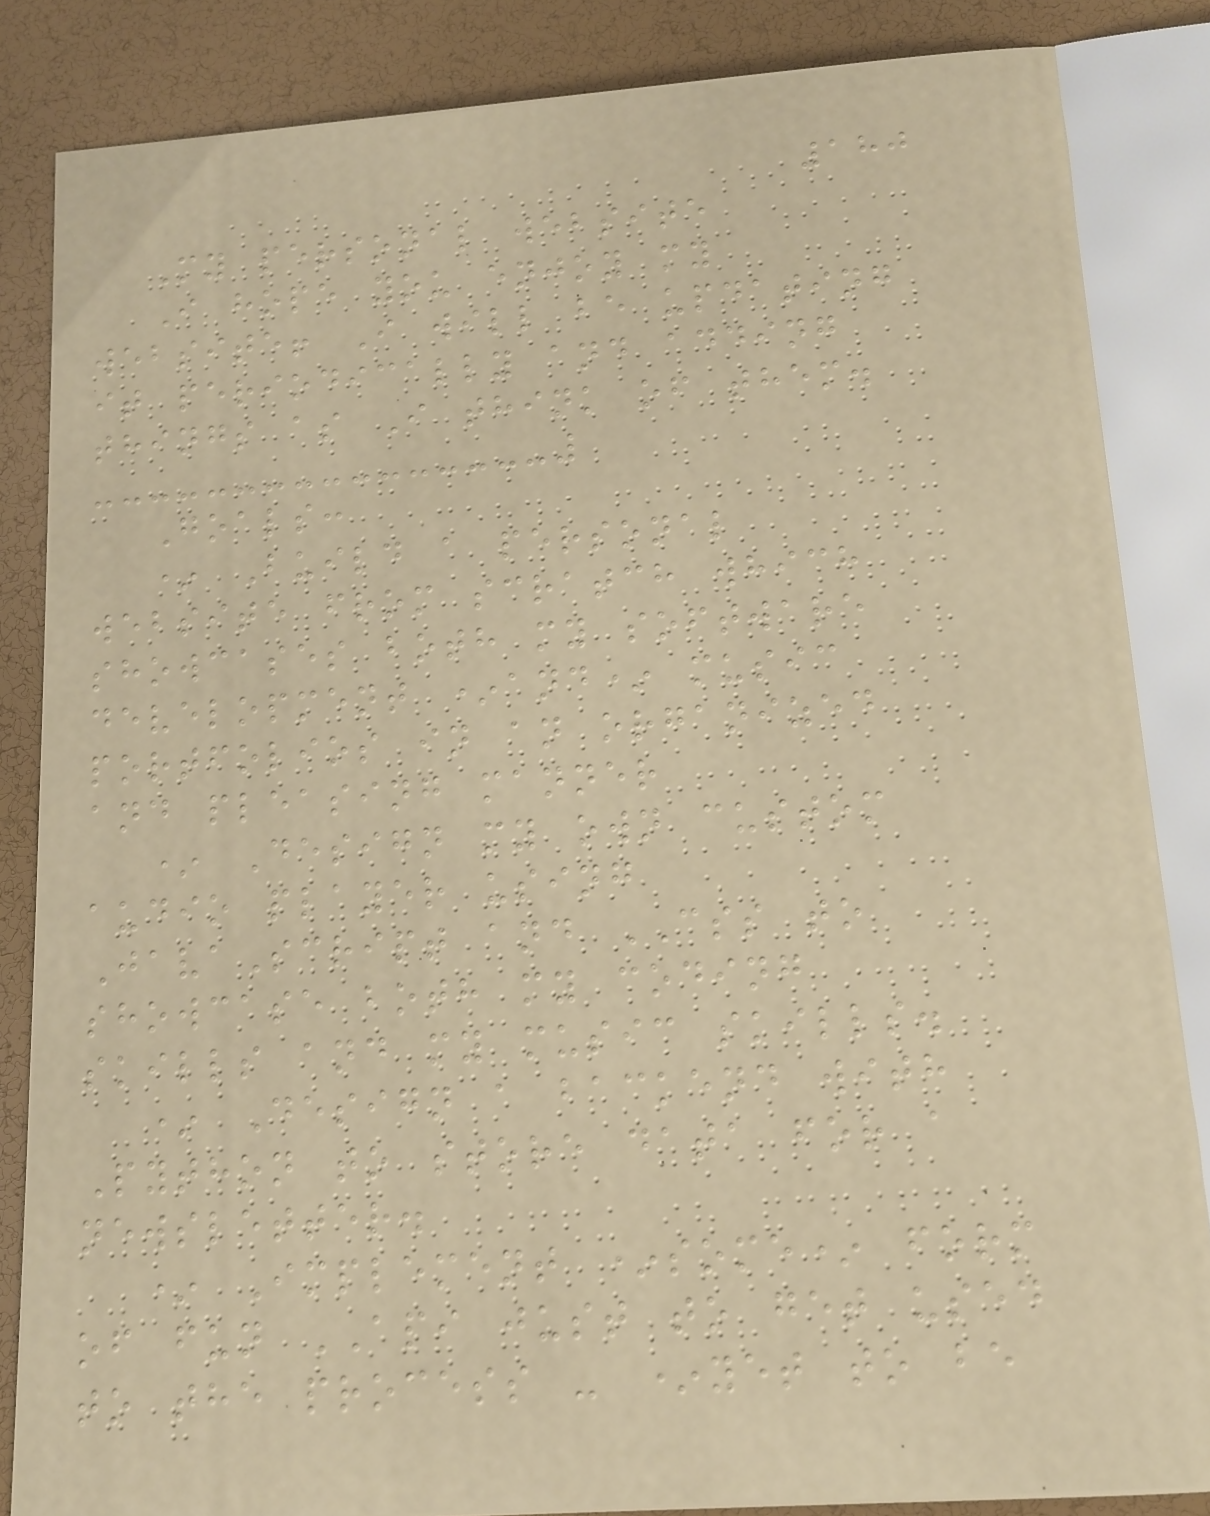180
My personal website
I hope you enjoy my
website! I will be updating
it periodically and adding
things as I think of them.
Goals:
* Build a personal
website from scratch which
showcases both my software
development *and* music
portfolios in an organized
and pleasing manner
* Design my own custom
audio player using
JavaScript and CSS to
showcase both my coding
skills and my music skills.
* Design a backend with
Python to store data for a
newsletter.
* Implement *some* form
of fun API just to get used
to the process - *yet to be
